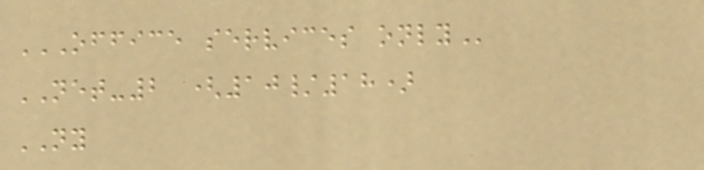OFFICE SERVICES ONLY
NET-2 (10/18)
NY
